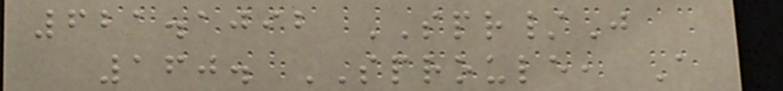621.1092 SPR/J
160. SPROULE, A
